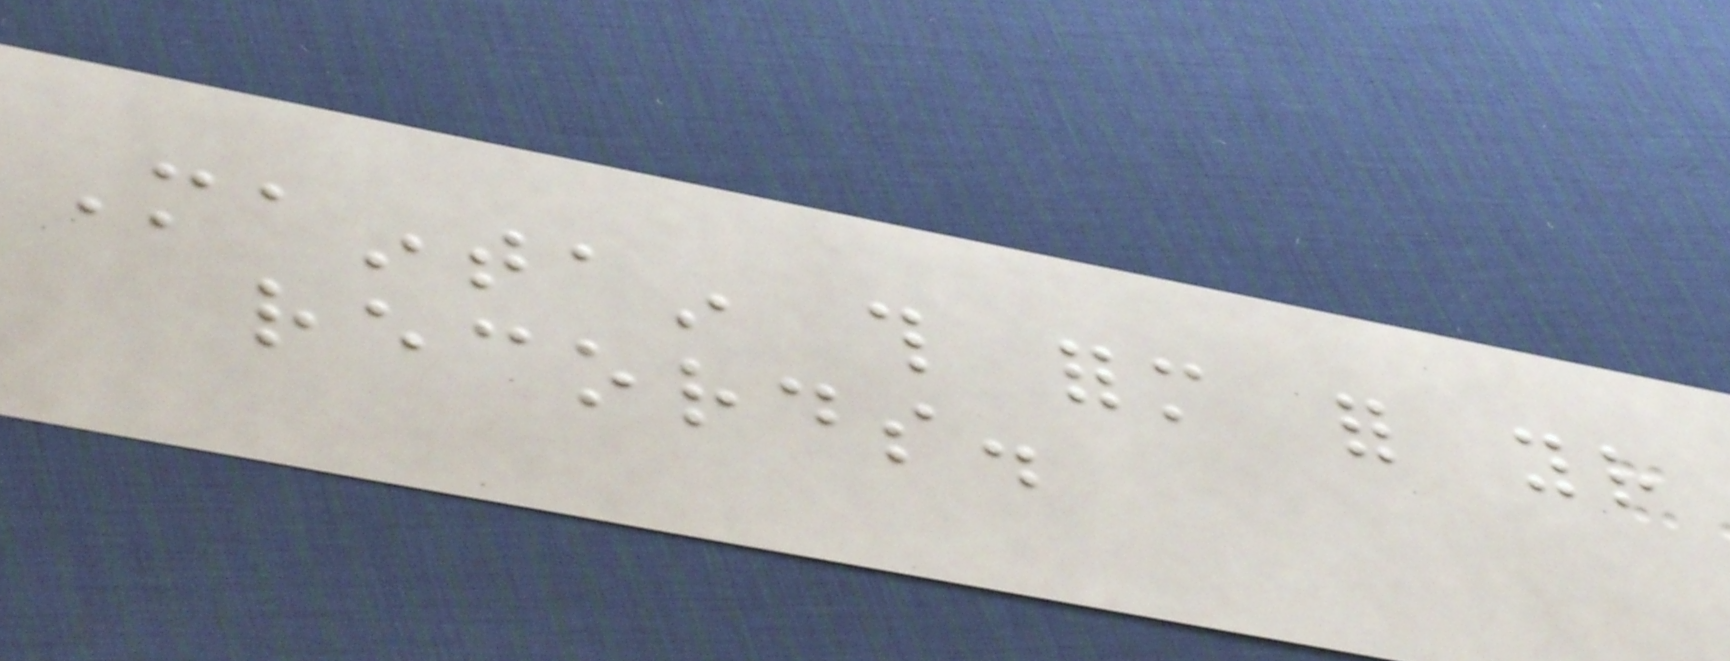Maintain this form for your
records.
